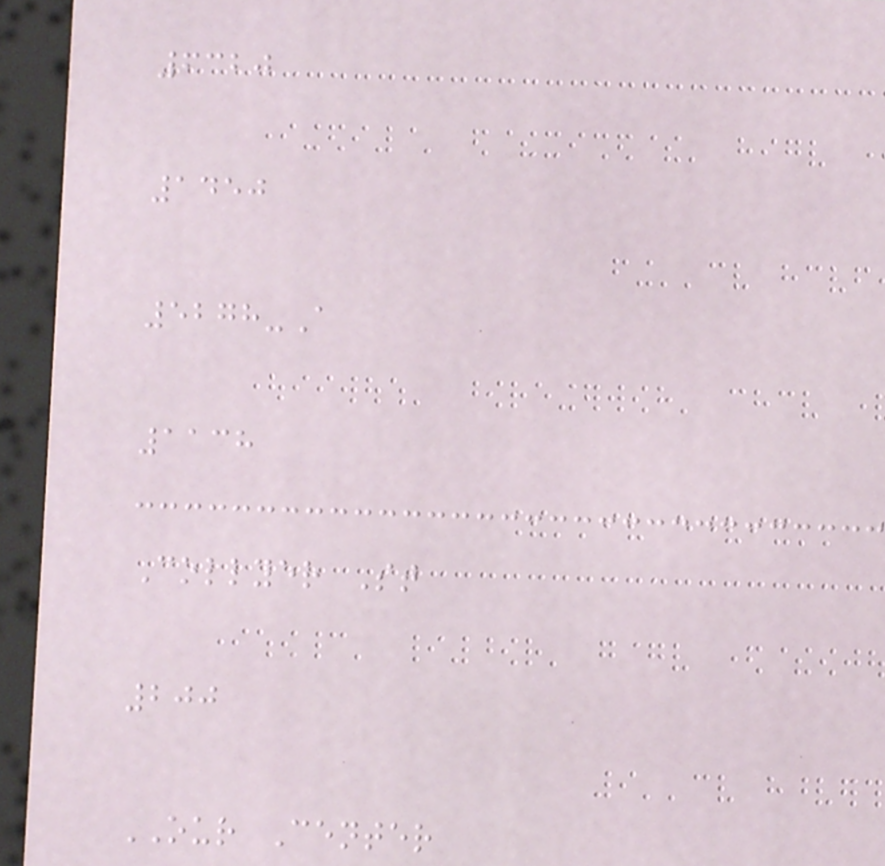6320
1450
5278-A
1138
Collyer St
200
OUR Center
